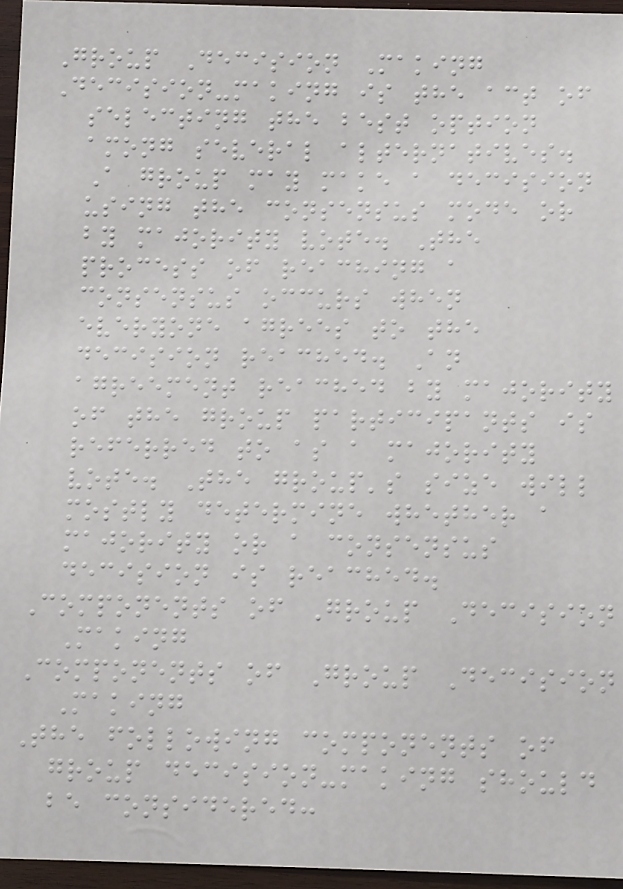Group Decision Making
Decision-making is the act of
selecting the best option
among several alternatives.
A group may make a decision
using the consensus mode or
by majority vote. The
process of reaching a
consensus occurs when
everyone agrees to the
decision reached. An
agreement reached by majority
of the group participants is
referred to as a majority
vote. The group's size will
mostly determine whether a
majority or a consensus
decision is reached.
Components of Group Decision
Making
Components of Group Decision
Making
The following components of
group decision-making should
be considered:
